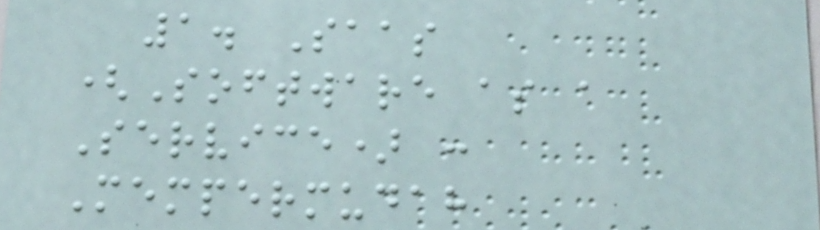1. Saas
(Software as a
Service) :
Mempermudah
